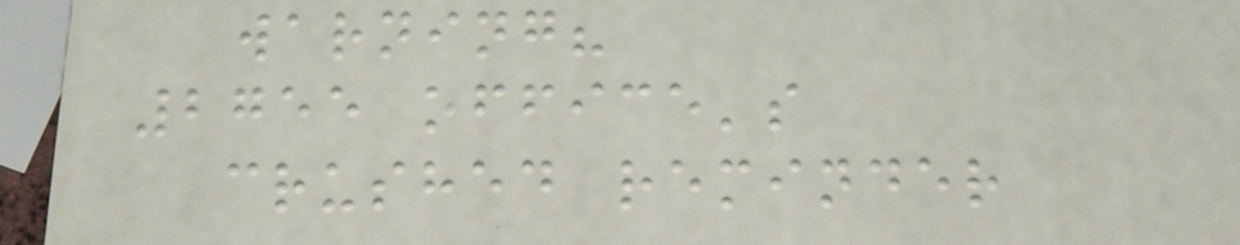warning?
2755 office's
crushed reminder
